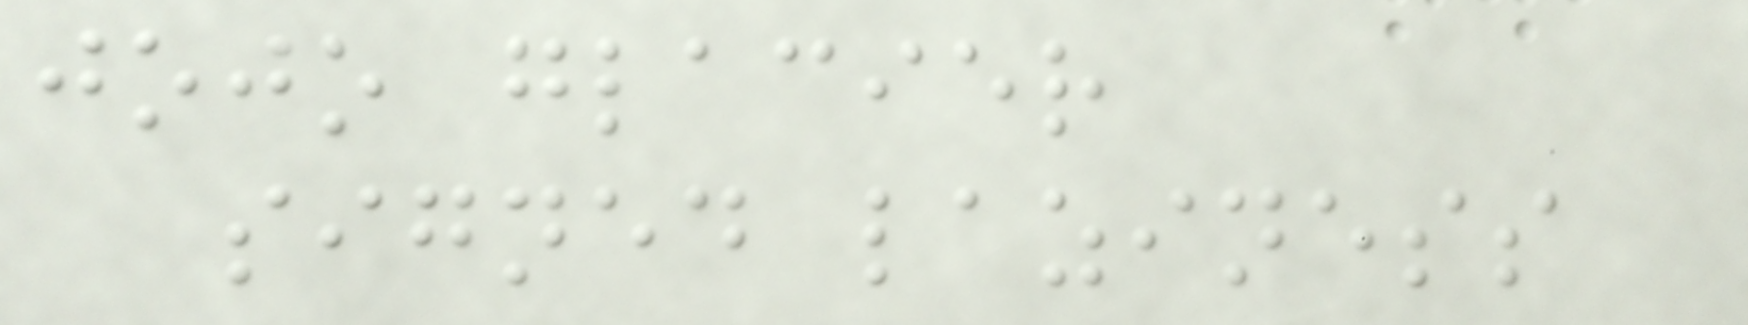jojo glacier
signed laziness
